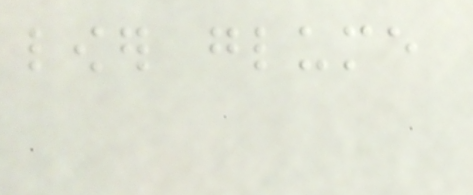lower glume
